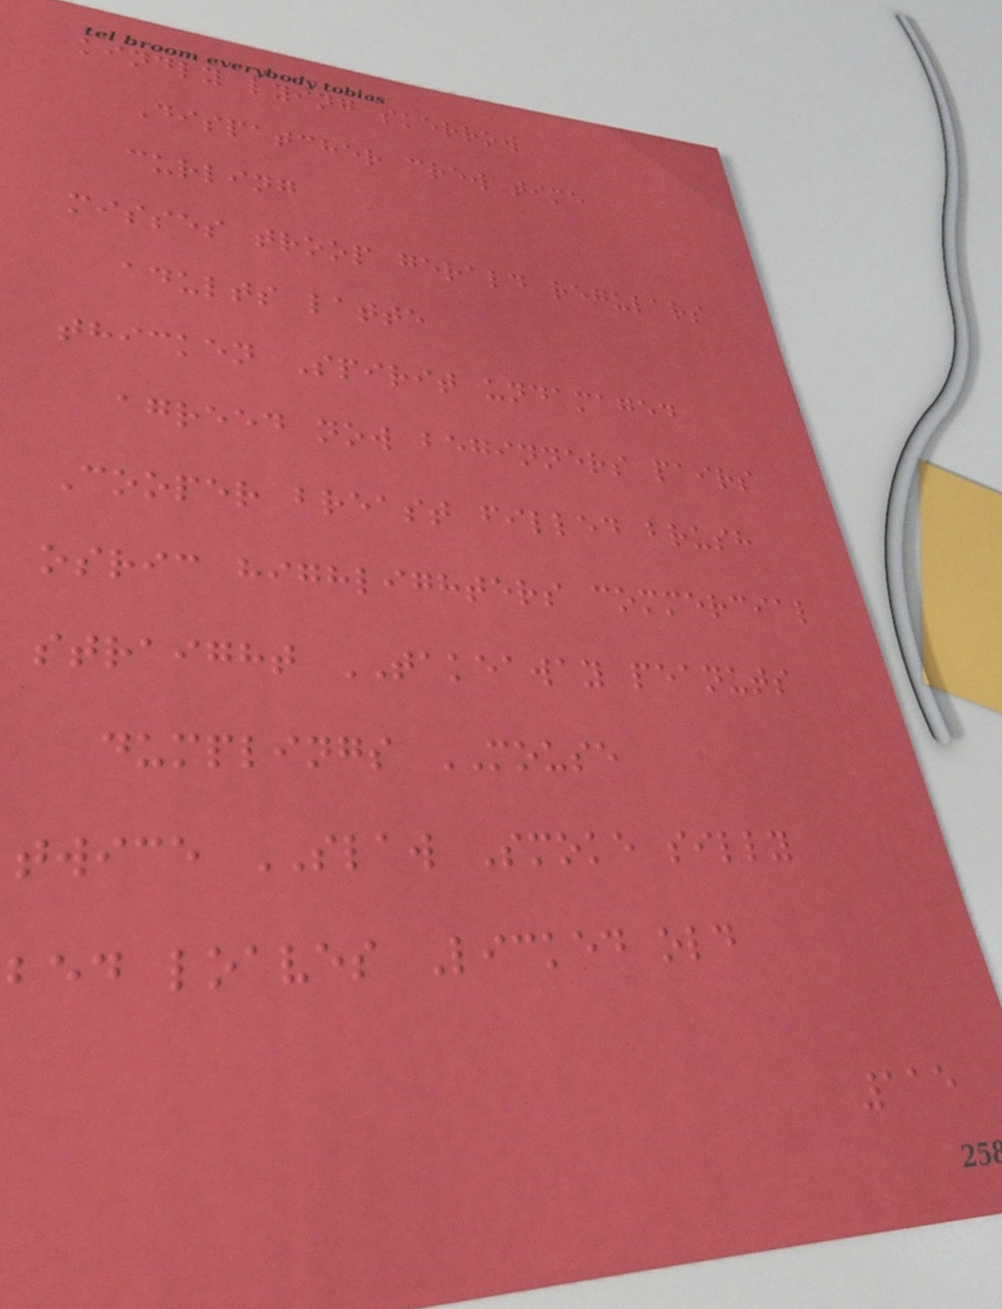kindly lying skerrow
Dispatcher crew time
curling
misses troop gerald regulars
adults latte
thicken Spirit undamaged
agreed now beginners pairs
Cooper breast filled brush
osric highlighters commercial
straight TAKEAWAY peanuts
dumplings MOUSE
twice SLAW Smoke silly
bed loaves Licked old
115
